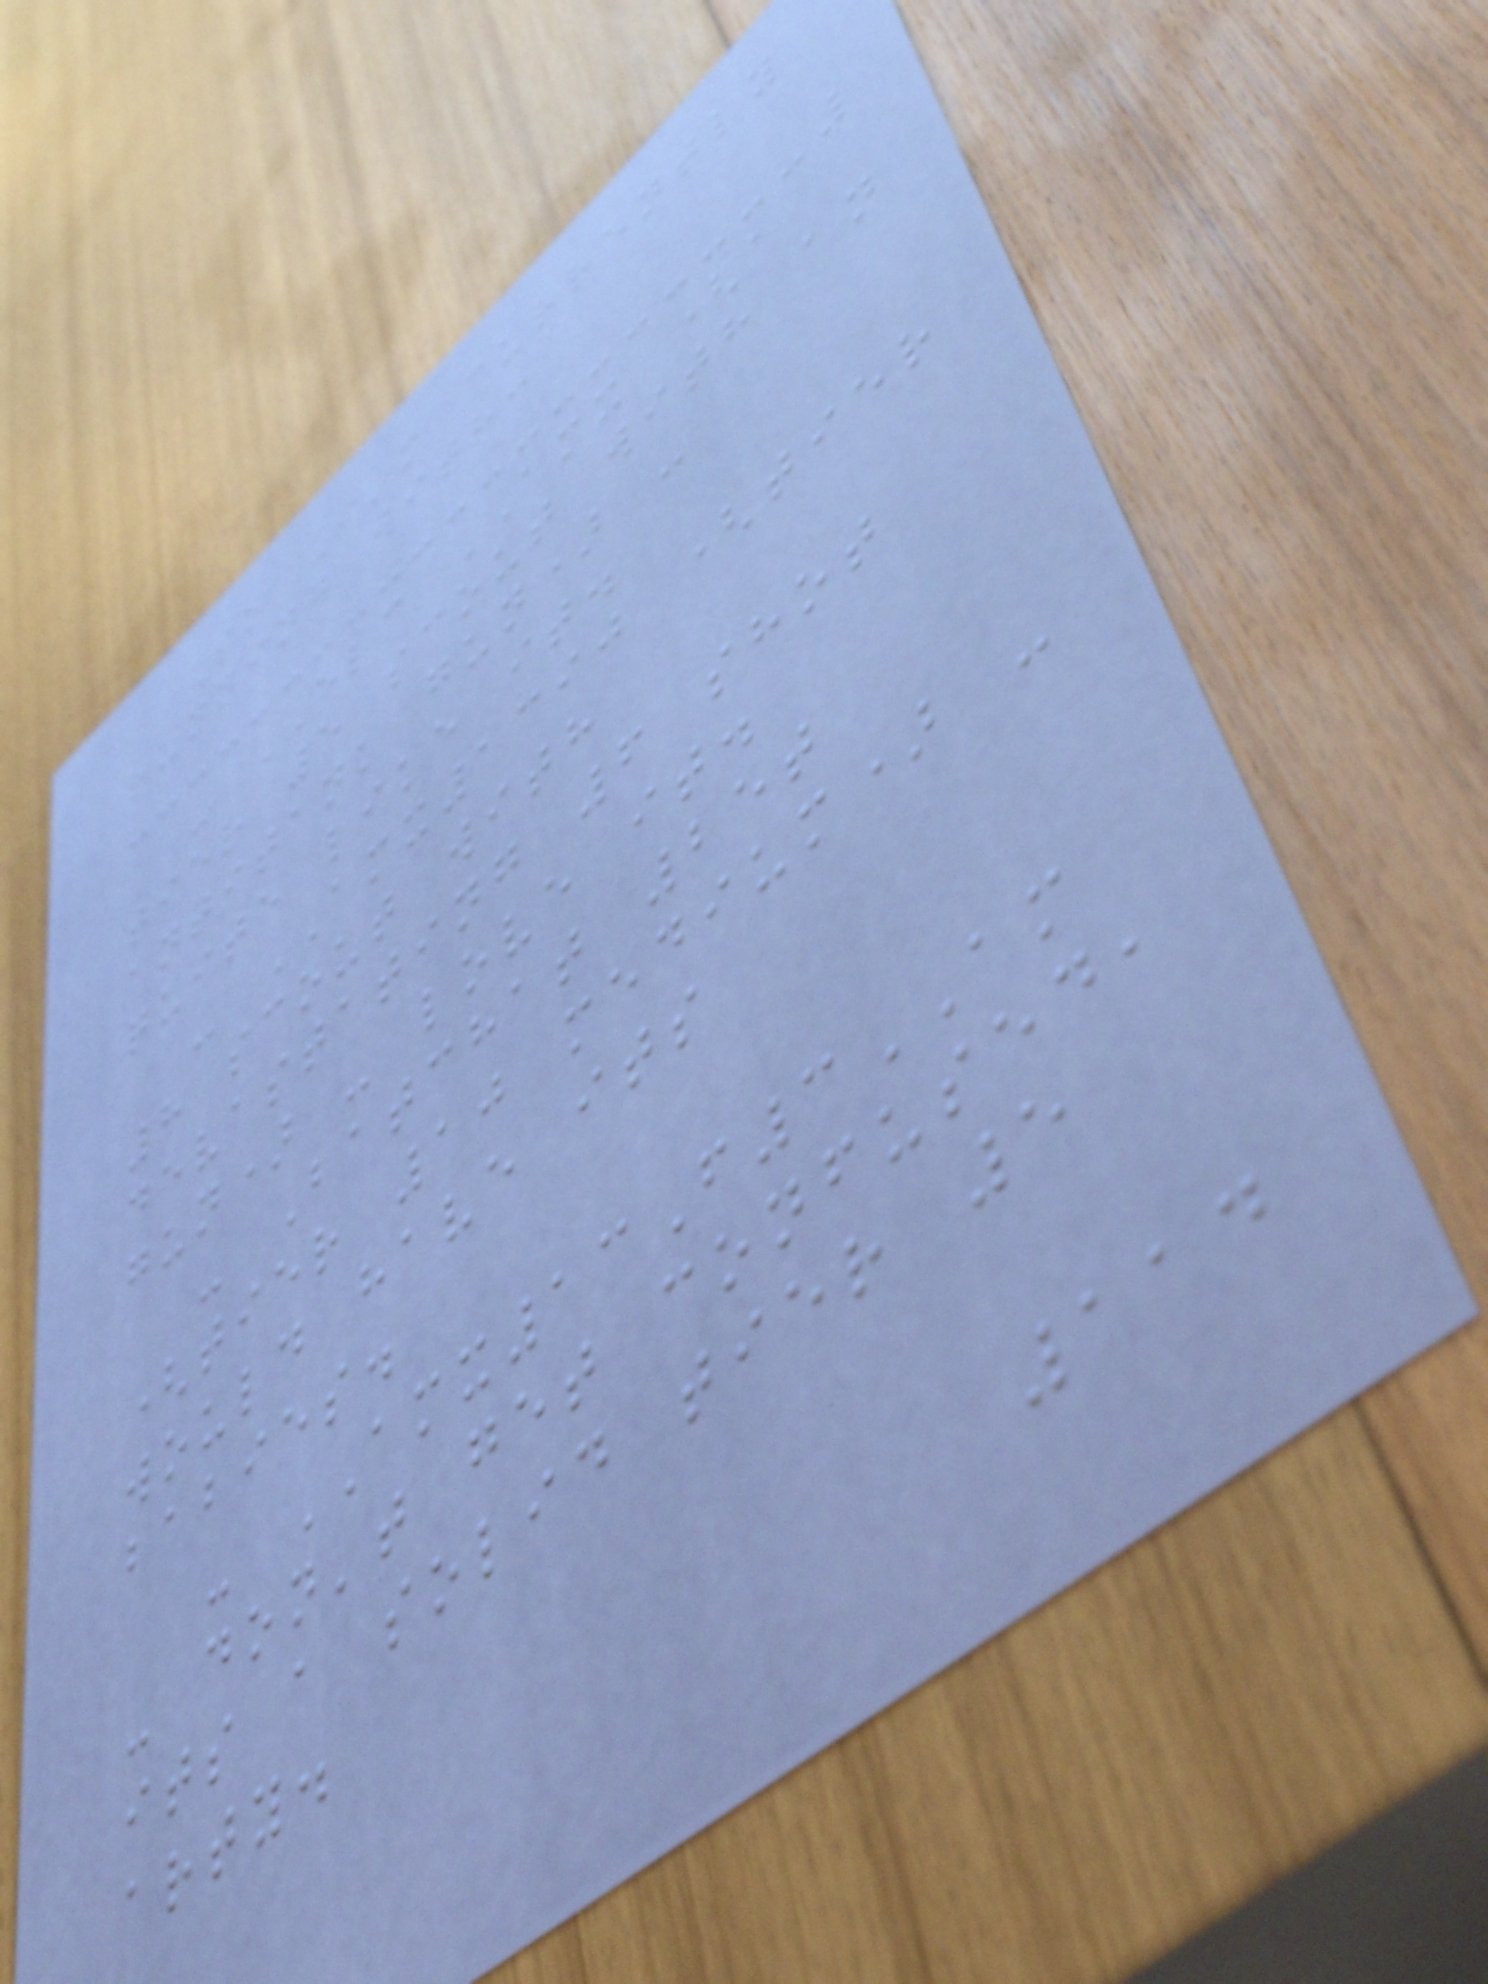So I'm currently
running with:
- ELC AMX (a
tier 5 scout with an
antitank gun) -
quite like it.
- AMX1390 (tier
8 scout with
devastating 6 shot
gun) - love it.
- Batchat 25t
(tier 10 medium) -
would have its
babies.
- AMX13F3AM
- don't get confused,
its a solid tier 5
arty.
114
